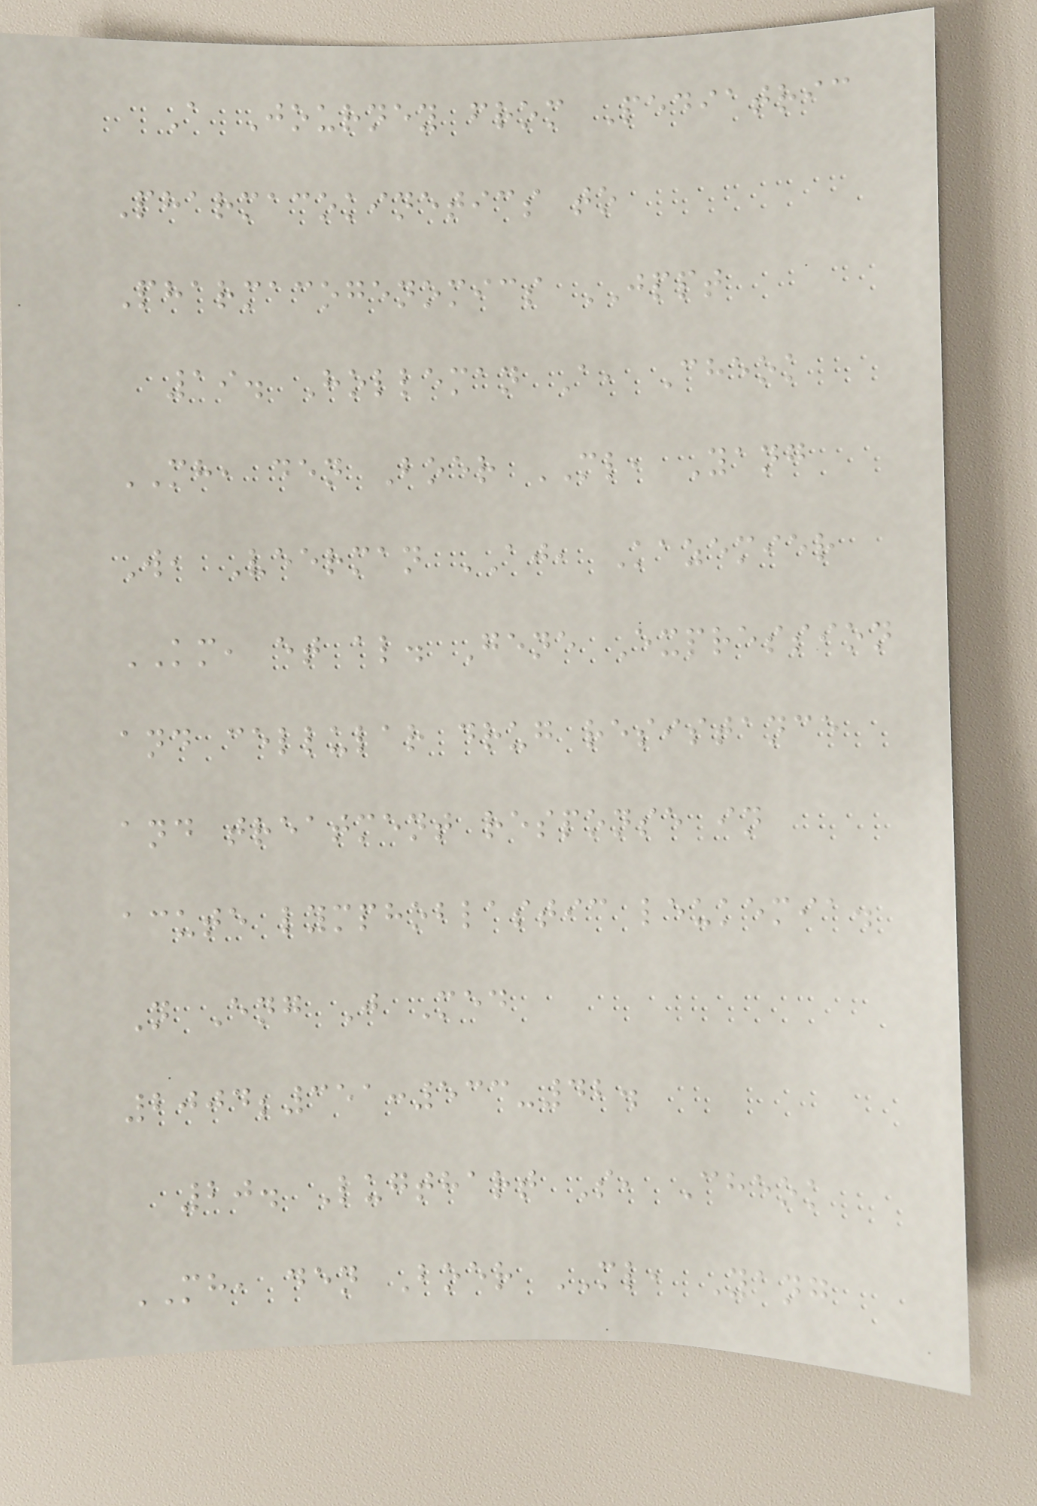A Journey from Pediatric
Pharmacokinetics to
Pharmacogenomics JPPT
19. Holleman A, Cheok
MH, den Boer ML, Yang
W, Veerman AJ, Kazemier
KM, et al. Gene Expression
and cellular drug resistance
and treatment response in
acute lymphoblastic leukemia.
N Eng J Med
2004;351:533-42.
20. Lugthart S, Cheok
MH, den Boer ML, Yang
